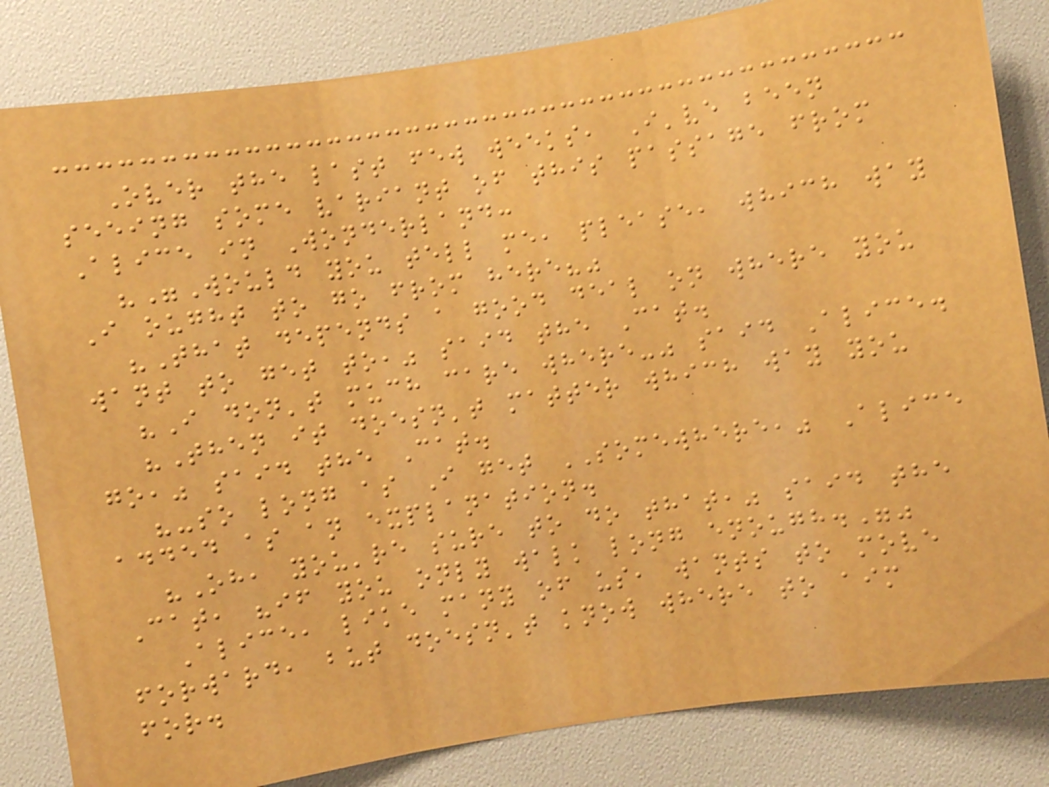Over the last few weeks, I've been
seeing some variant of this passage from
Alice in Wonderland:
""Would you tell me, please, which way
I ought to go from here?"
"That depends a good deal on where you
want to get to," said the Cat.
"I don't much care where-" said Alice.
"Then it doesn't matter which way you
go," said the Cat.
"-so long as I get SOMEWHERE," Alice
added as an explanation.
"Oh, you're sure to do that," said the
Cat, "if you only walk long enough.""
Alice, like many of us, wants to move
forward, but doesn't know where to aim
for.
